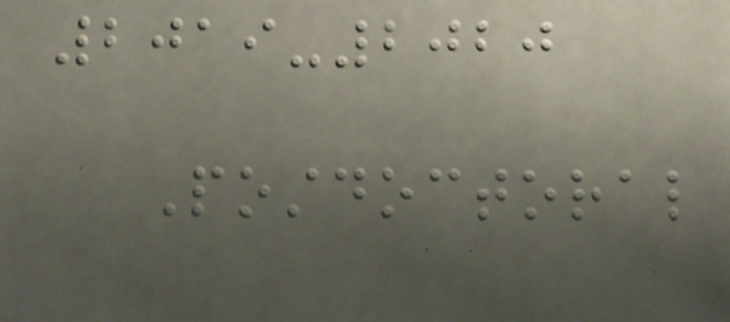2019-2020
Postdoctoral
